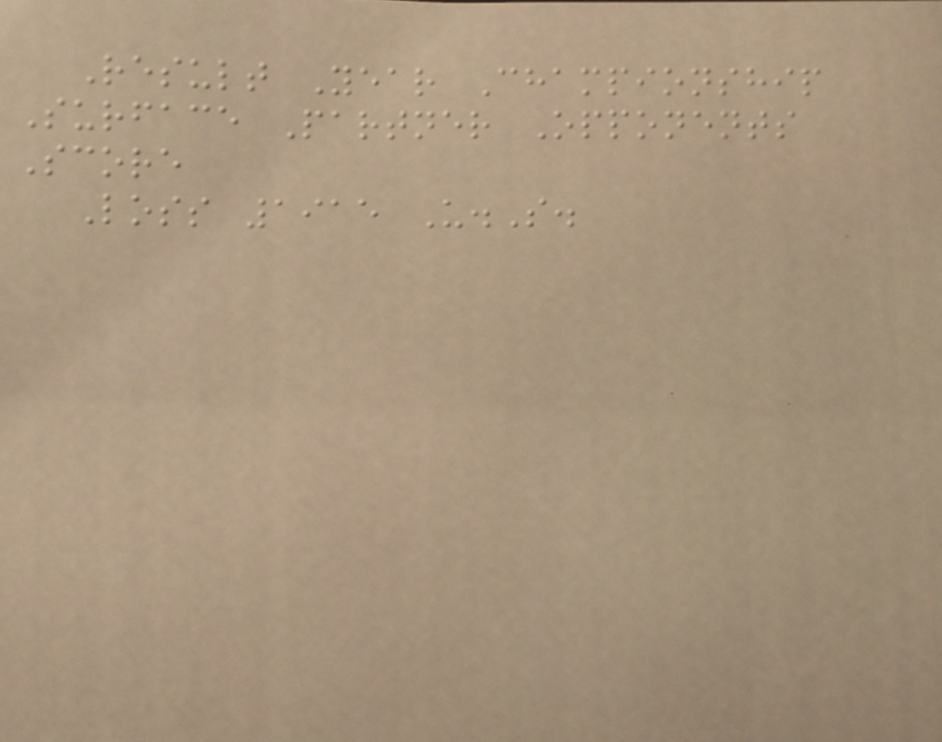Result Year Championship
Surface Partner Opponents
Score
Loss 1915 U.S.
